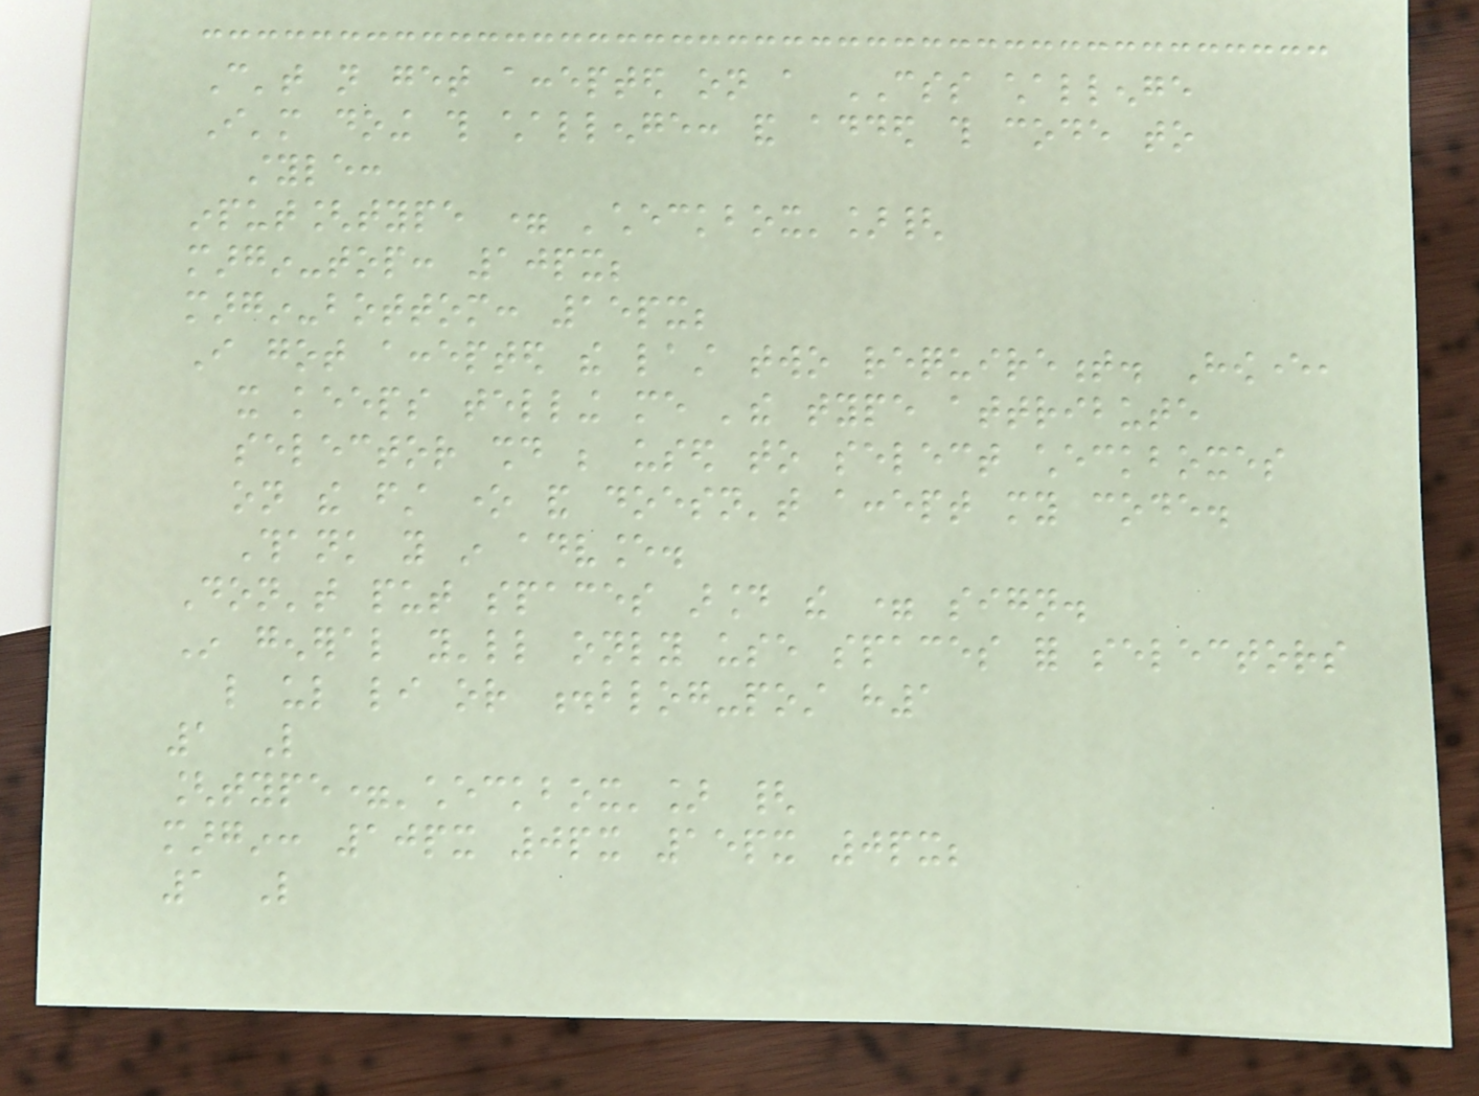Can't not get accepted on a CSS challenge
I'm doing this challenge: and added this code to
style:
input[type = 'checkbox']{
margin-top: 10px;
margin-bottom: 15px;
I got accepted the last two requirement. However,
it keeps telling me 'the type attribute
selector should be used to select checkboxes
on the first one and doesn't accept my code.
Thank you in advance.
Don't put spaces around the = sign.
In general you'll only use spaces for selectors
like ul li or .blog-post h1
1 Like
[type='checkbox'] {
margin: 10px 0px 15px 0px;
1 Like
